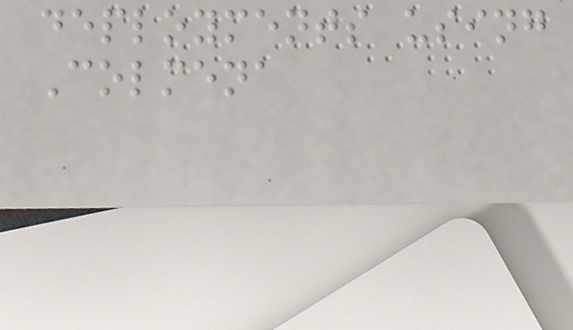deployments using
Colmena
